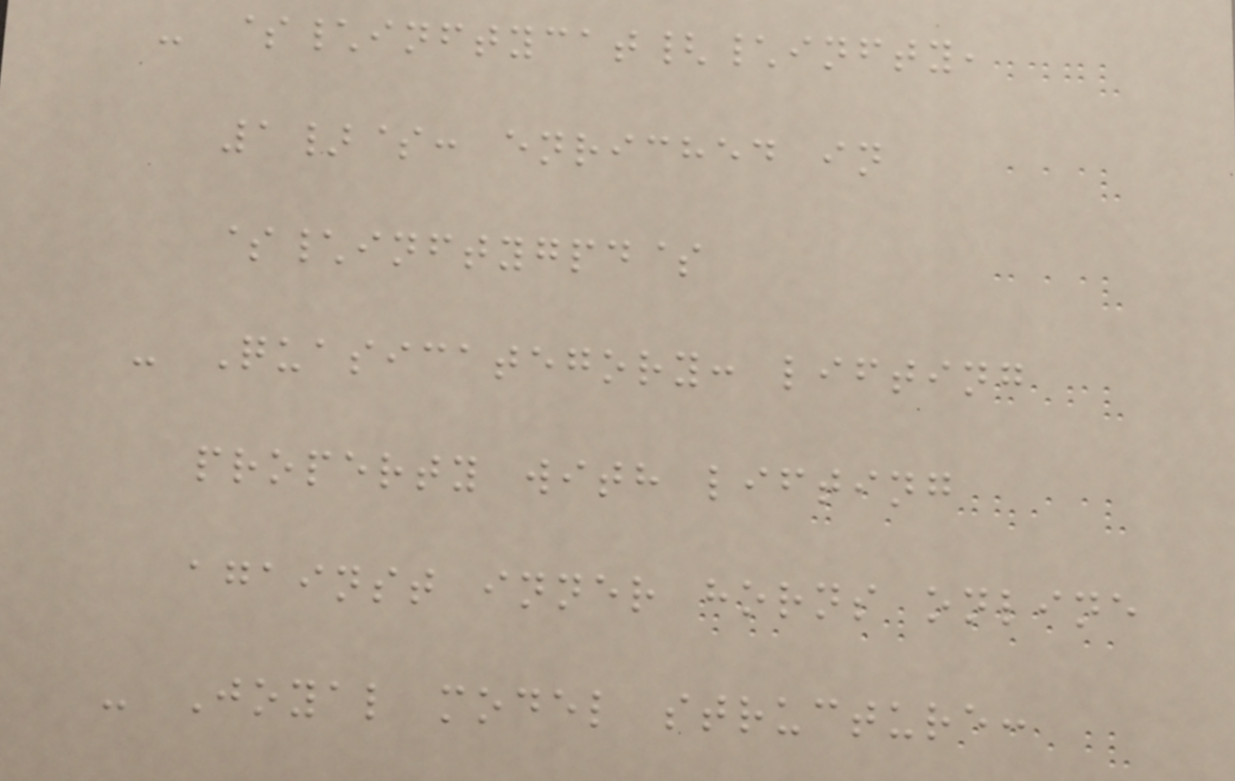- $\inftycat{\infty,
1}$: enriched in
$\inftygpd$
- Quasicategory: lifting
property with lifting
against inner horns online
- Joyal model structure:
